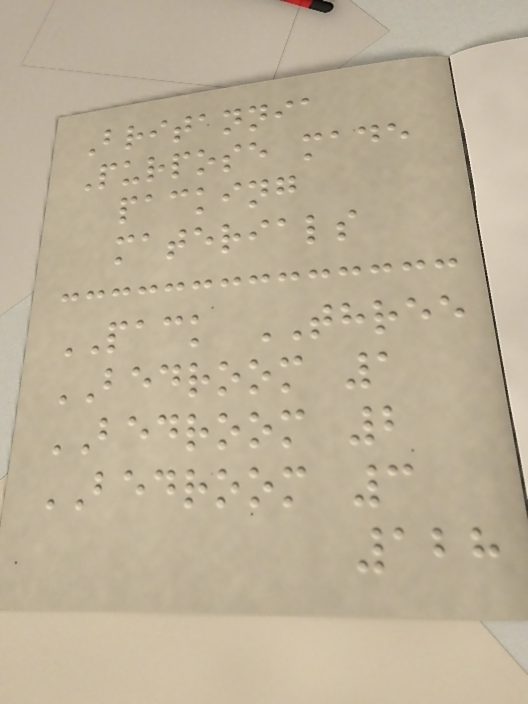Britannia
Purpose made
packing
materials
PACK THREE
BEDROOM 1
BEDROOM 2
BEDROOM 3
128
